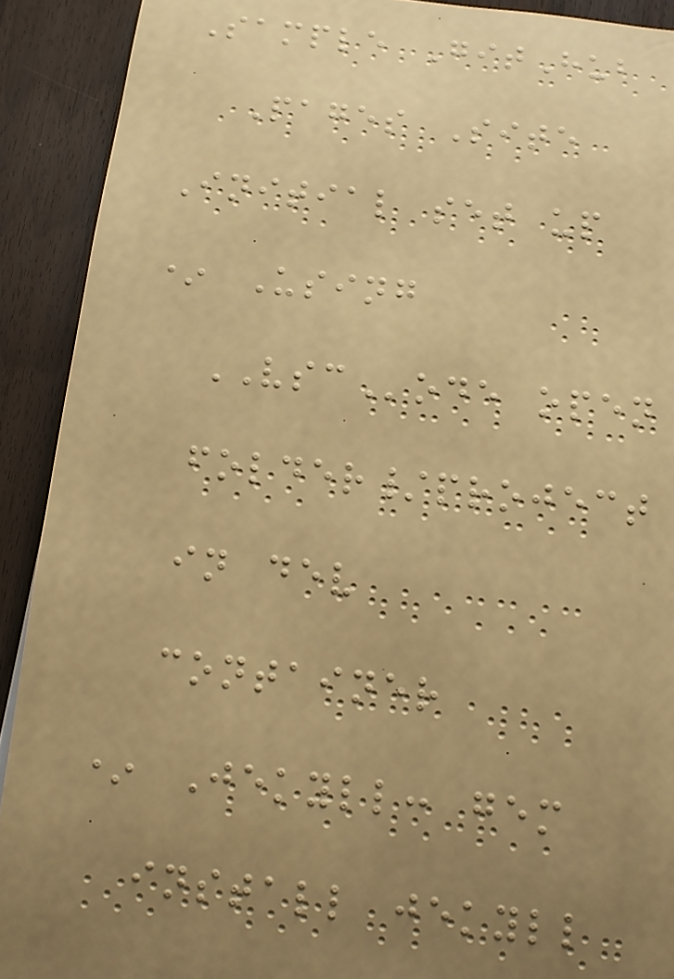Sample GitHub
Pages Site
Initial set up
* Using
VSCode open
folder/project
in dev
container
* Jekyll: gem
install jekyll
